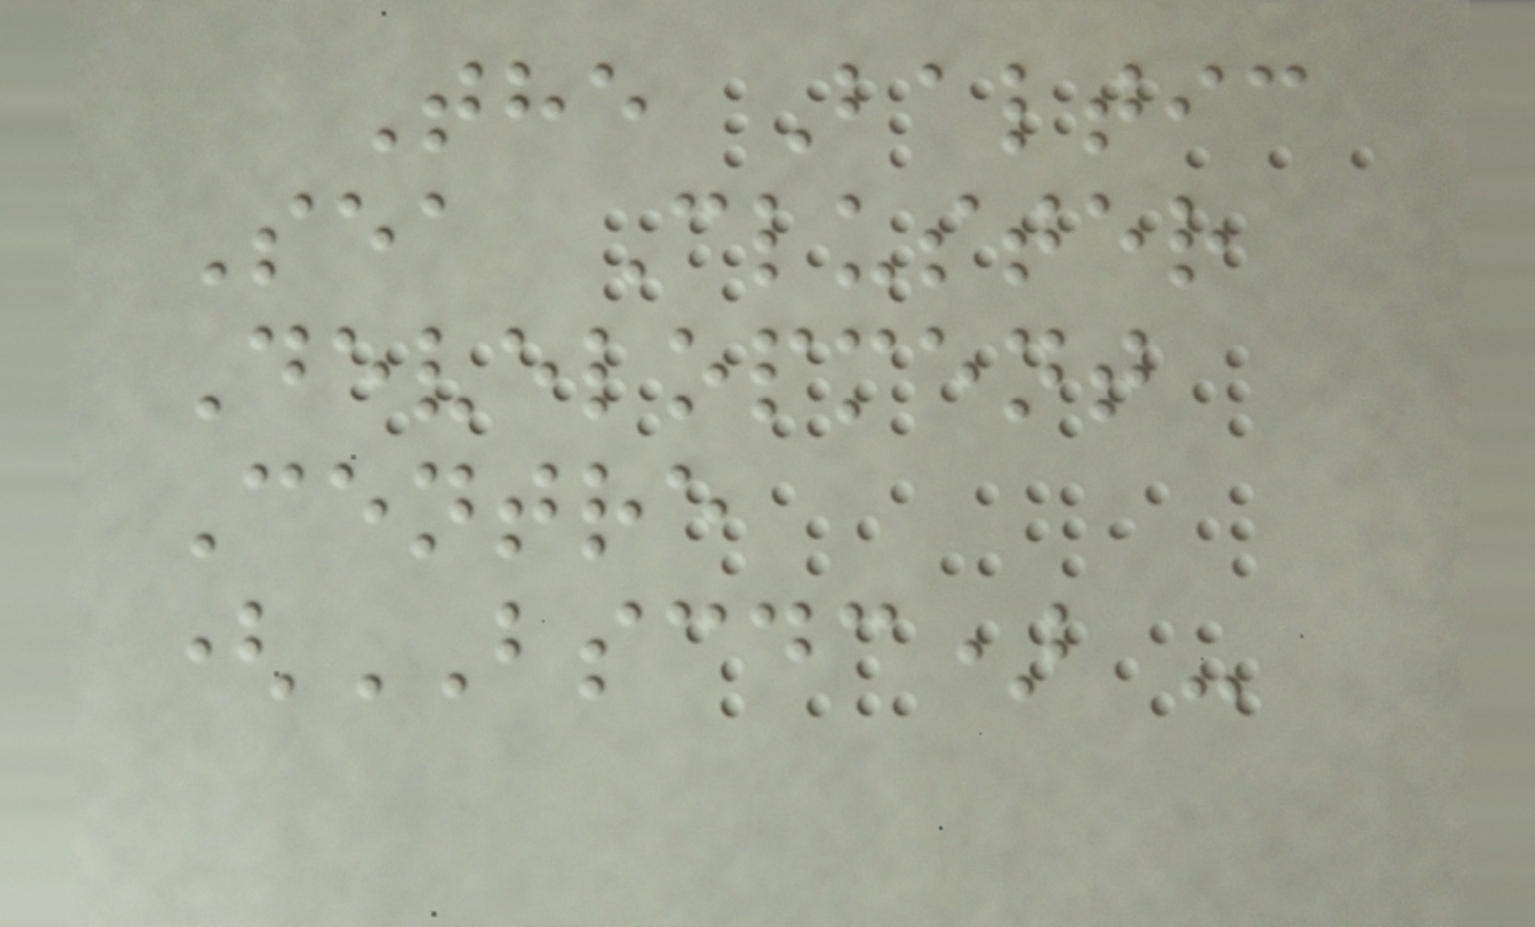The Baltic
Sea Cluster
Development
Centre
(BSCDC) -
